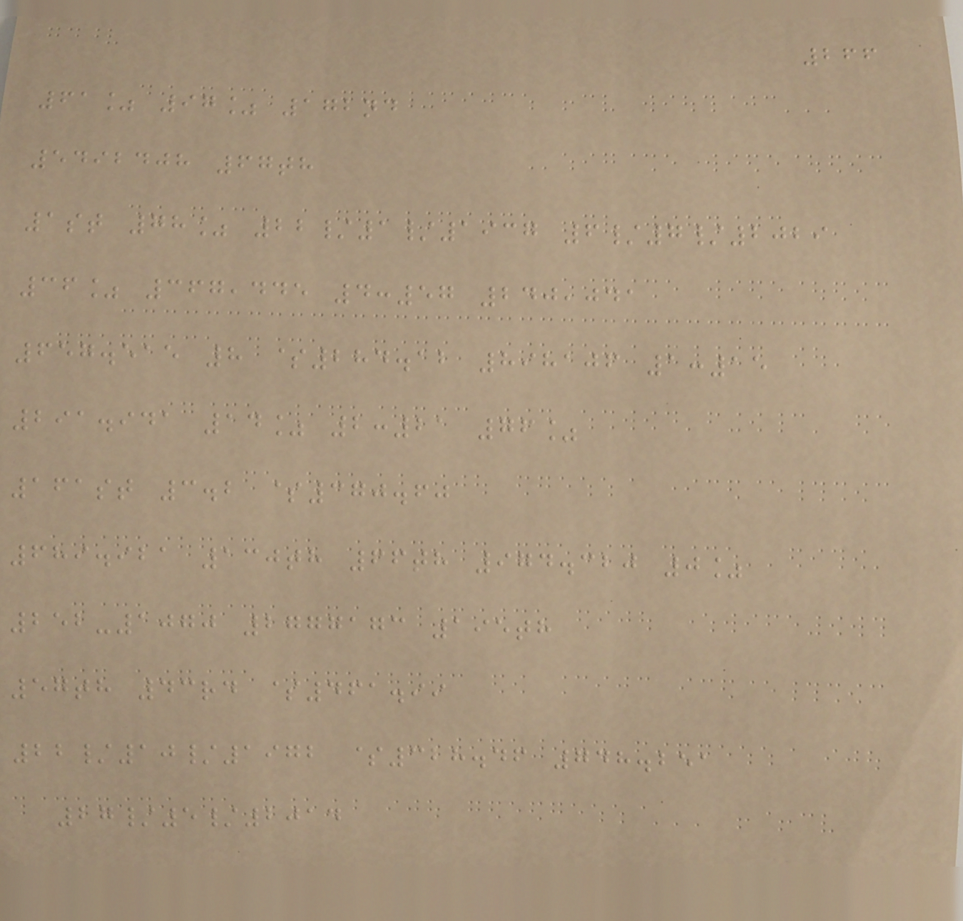266
61% 97% 172nd
5492408 67th
1st 78% 22/1/1937 6/7/2029
36% 367,445 4:57 240,041
657.515 8 $284.12 898106 1:15
291.941 14% 2:21 76%
161st 3.2 $370.60
689.921 130th 66th 974.320 0%
252-1070 2777173 195th
57th 43rd $461.99
22/10/1972 $328.46 748.251
27/5/2014
